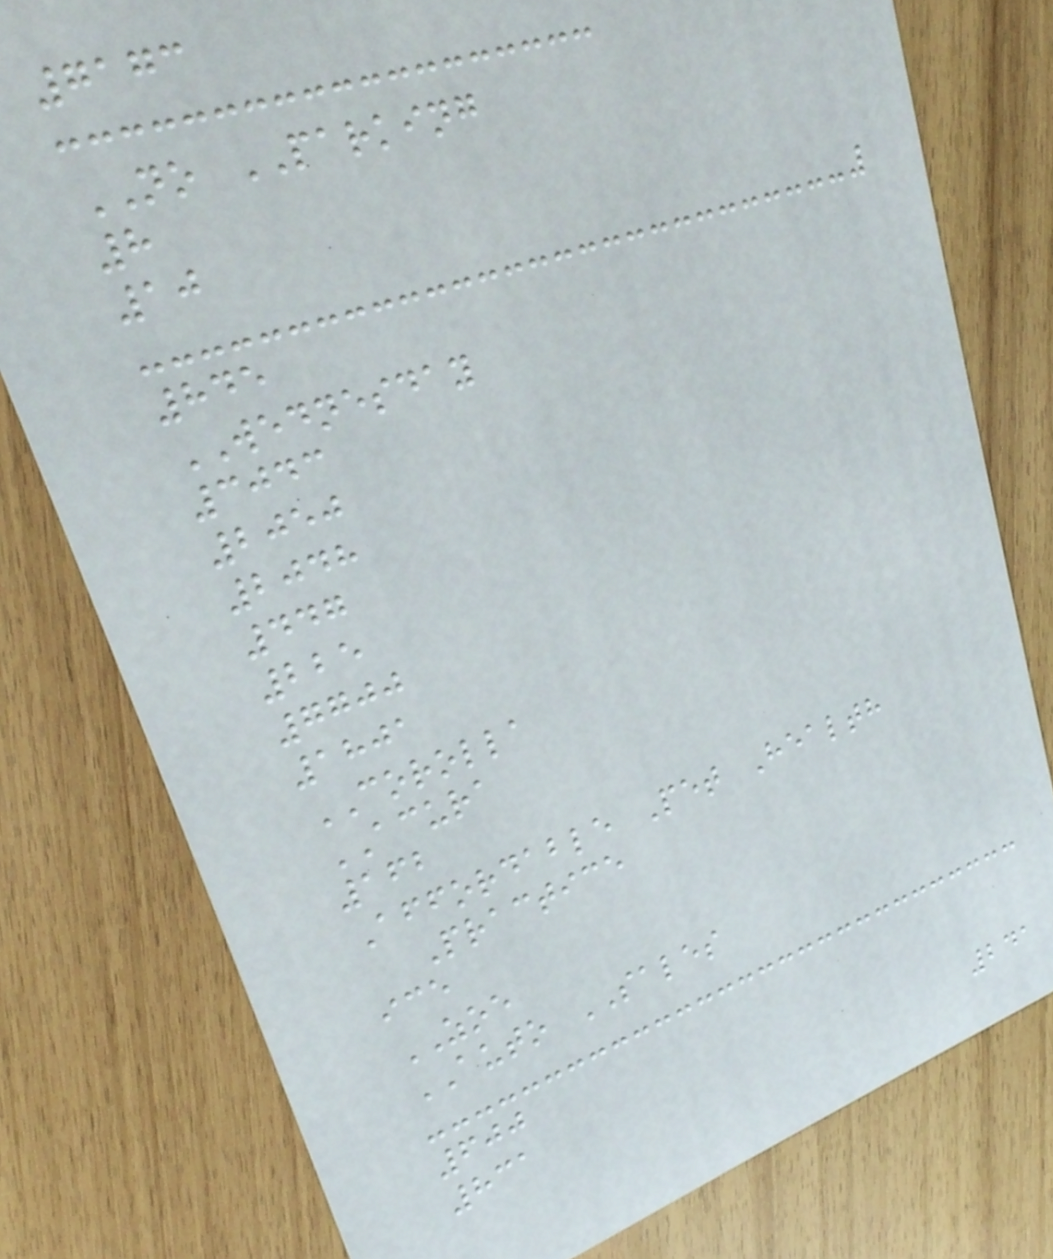7173
NO PARKING
8
10
845
WEDNESDAY
3043
2050
2048
447
225
7700
1801
COROLLA
ACURA
162
Affordable Pet Health
Practice
ice
ZOE
AUTO SALES
600
831
241
